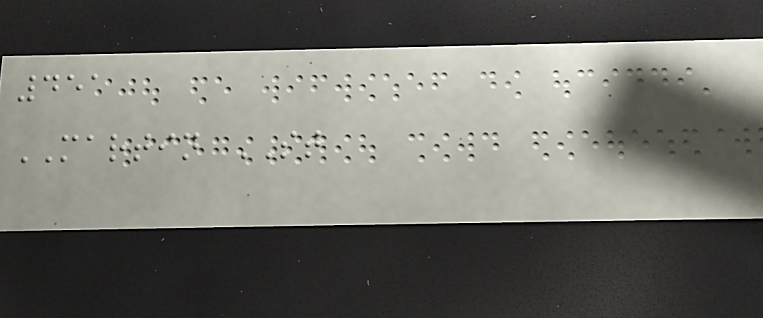451
MARTIN ST
